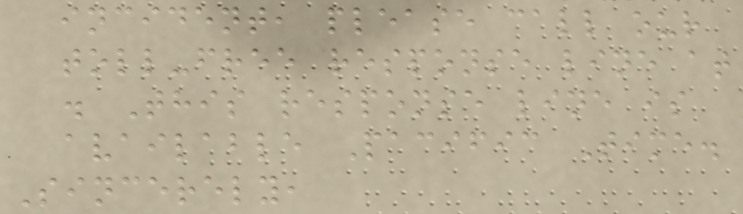incident, please call our
toll-free response line at
. This response line is
available Pacific Time.
Sincerely,
